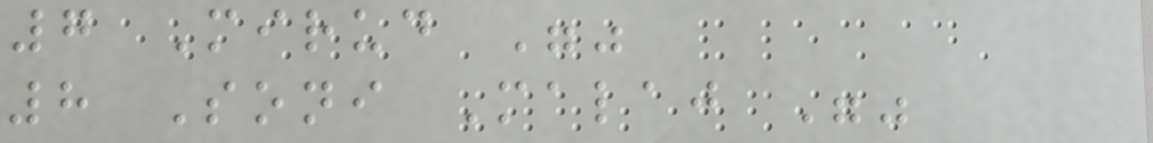7 Mirud ""
8 Soni Malaj ""
